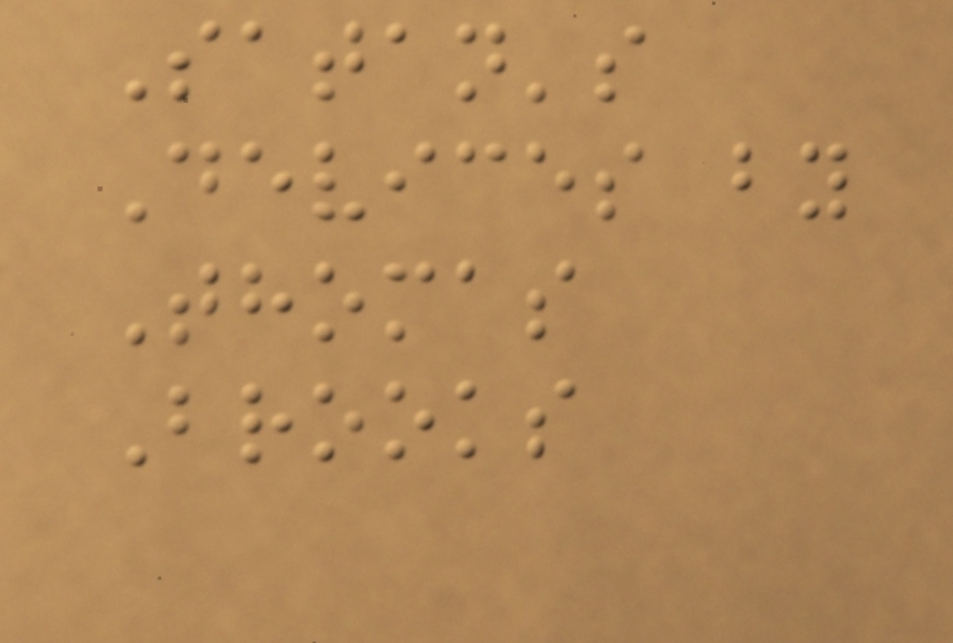Satan's
Devices by
Thomas
Brooks
